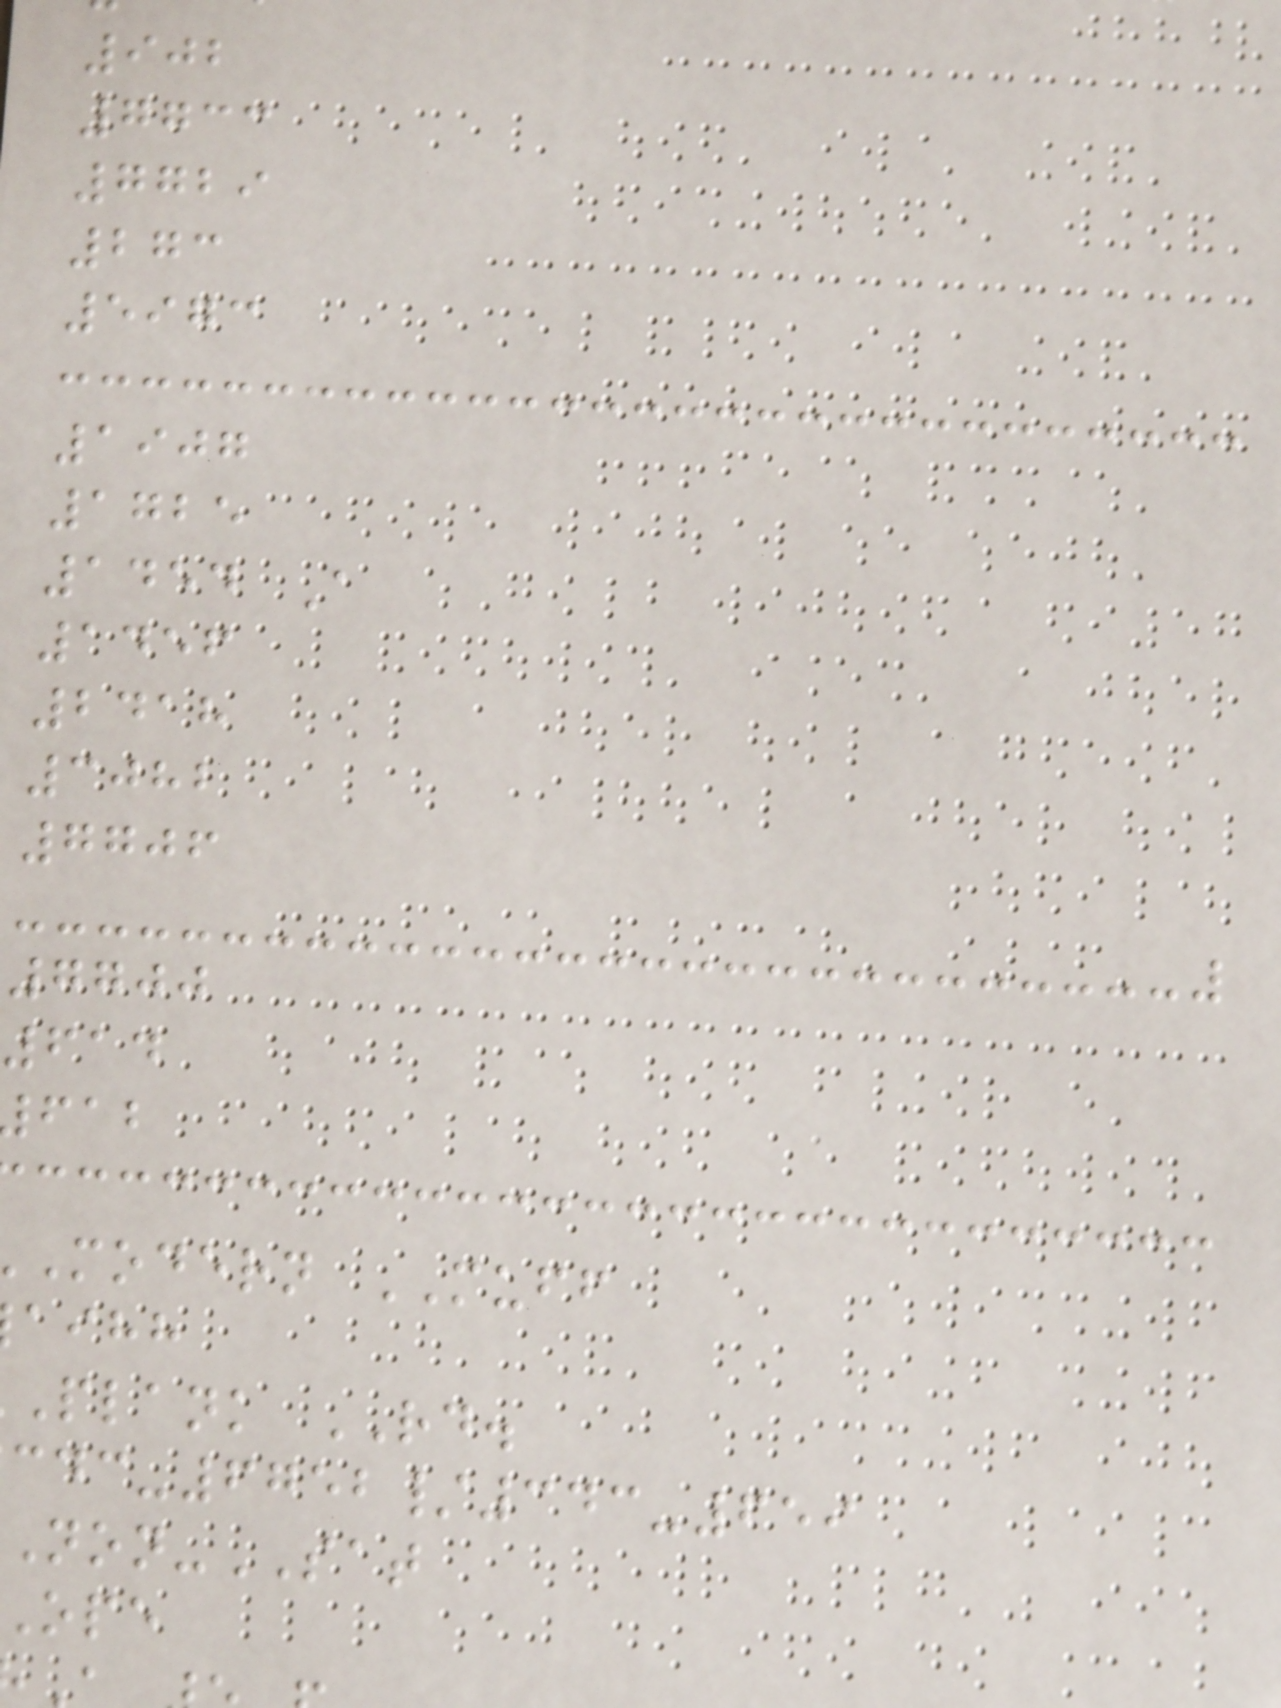902
7733
7729
273
5973
1907
1725
1454 A
1456
2418
3082
7706
7700
614
modern MUFF
aihh
plank RD.
-6752/343-659
-SAT
